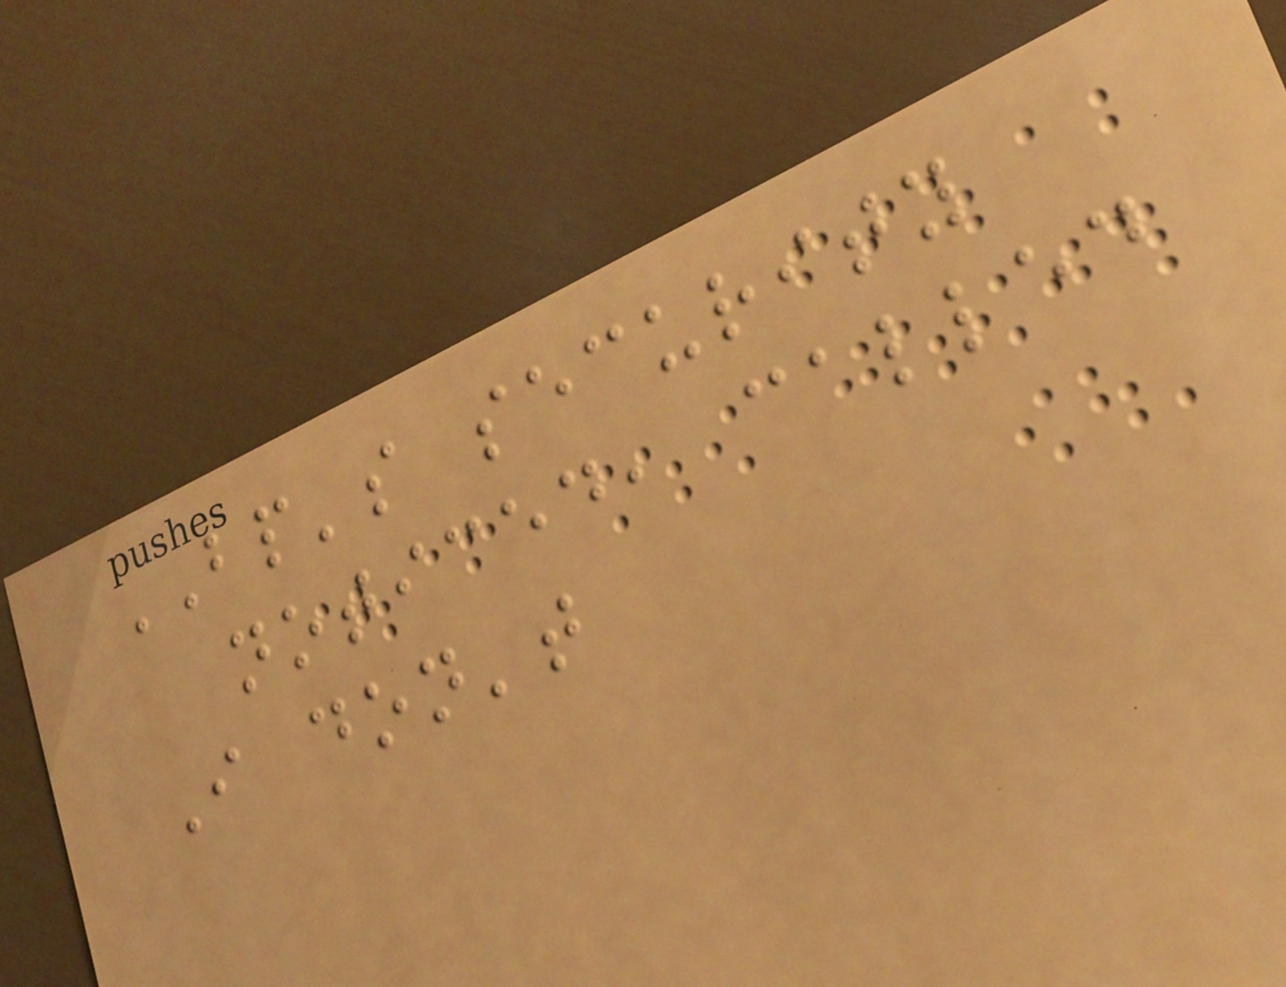BP's security
noticed, called
I don't
